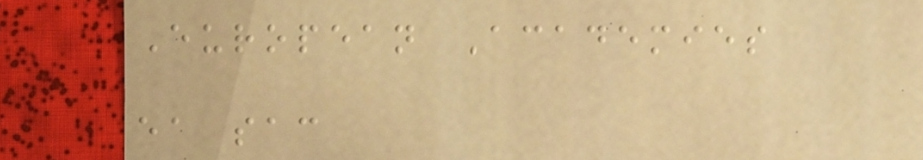European Academies
ea sac
